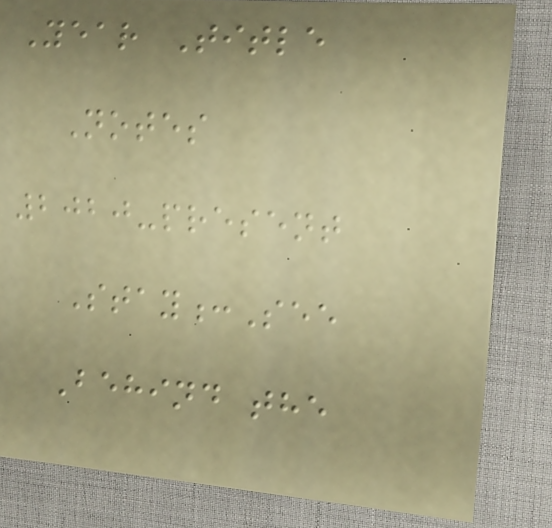Year Title
Notes
2020-present
Stay:See
Behind the
